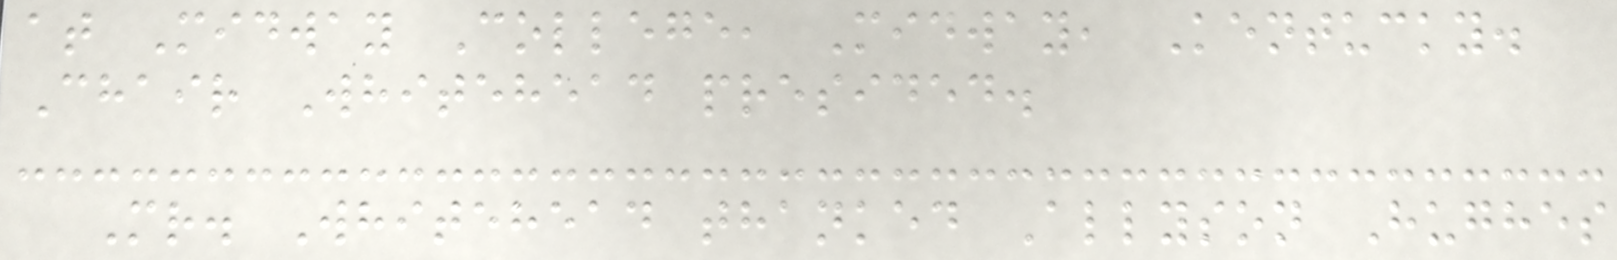at Midway College, Midway, Kentucky.
Chair Whitehead presided.
Mr. Whitehead thanked Allyson Hughes
